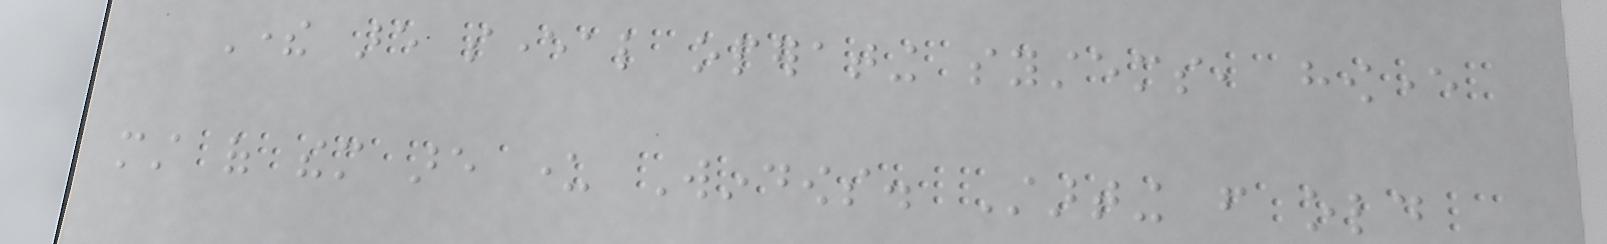There are several operating systems, however
must of them are under Windows. Starting from old
